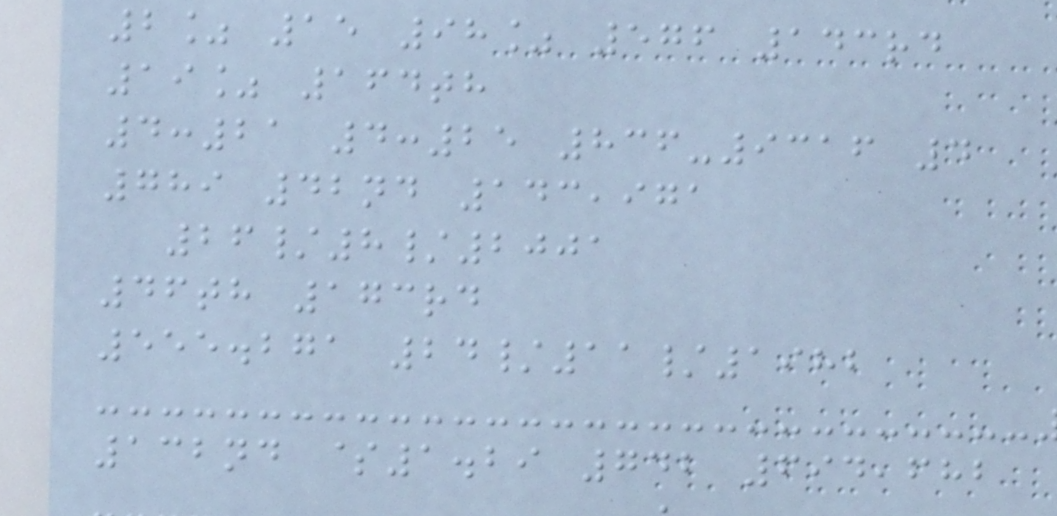2% 15 98% 576 143rd
19% 164th
4:21 4:25 836-9316 4
789 42nd 143,971
26/8/2001
46th 173rd
555.271 24/11/1982
132nd $1.29 742 694,682
